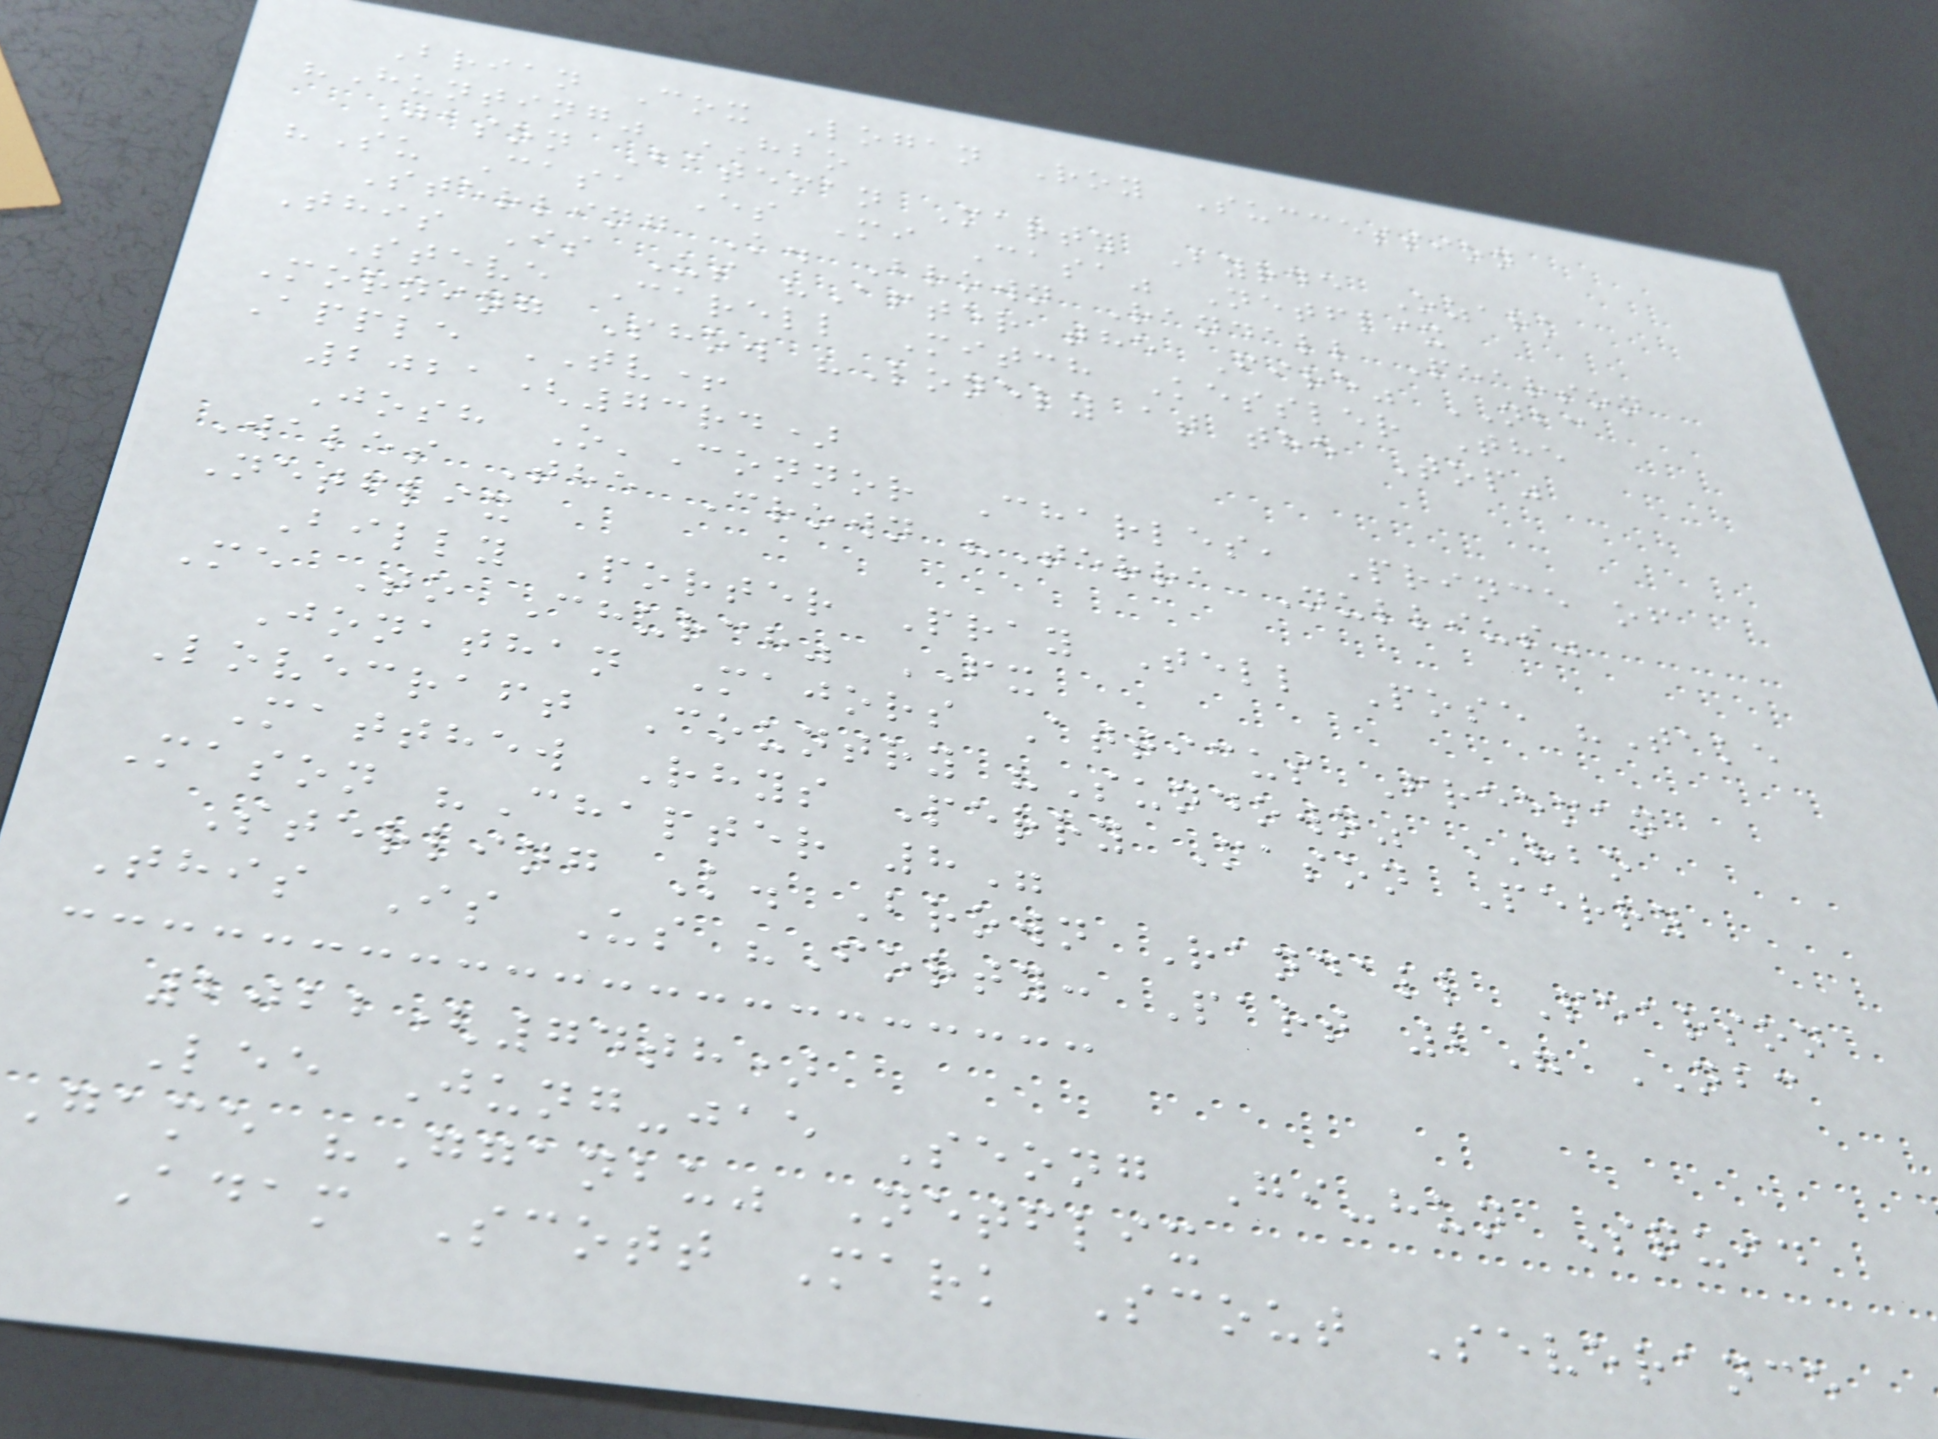Brian Cox Logan Roy Succession
"Hunting" HBO
Jason Bateman Marty Byrde Ozark
"Su Casa Es Mi Casa" Netflix
Sterling K. Brown Randall Pearson
This Is Us "After the Fire" NBC
Steve Carell Mitch Kessler The
Morning Show "Lonely at the Top"
Apple TV+
2021(73rd)
Josh O'Connor Charles, Prince of
Wales The Crown "Terra Nullius"
Netflix
Billy Porter Pray Tell Pose "Take
Me To Church" FX
Jonathan Majors Atticus Freeman
Lovecraft Country "Sundown" HBO
Matthew Rhys Perry Mason Perry
Mason "Chapter 8"
Sterling K. Brown Randall Pearson
This Is Us "Forty: Part 2" NBC
2022(74th)
Lee Jung-jae Seong Gi-hun Squid
Game "Gganbu" Netflix
Adam Scott Mark Scout Severance
